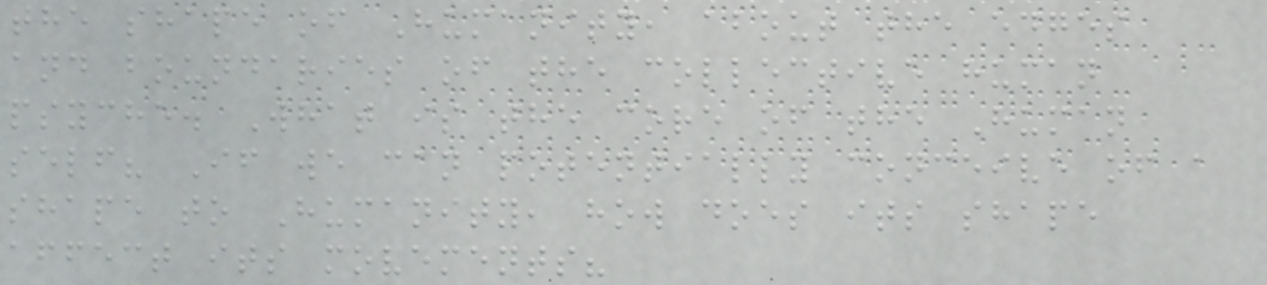the shape of Humanity, about the edges
and boundaries of the collective human
psyche. What is the core of the Human
self? If we can potentially conceive of a
shape to Humanity, how does its shape
affect its movements?
